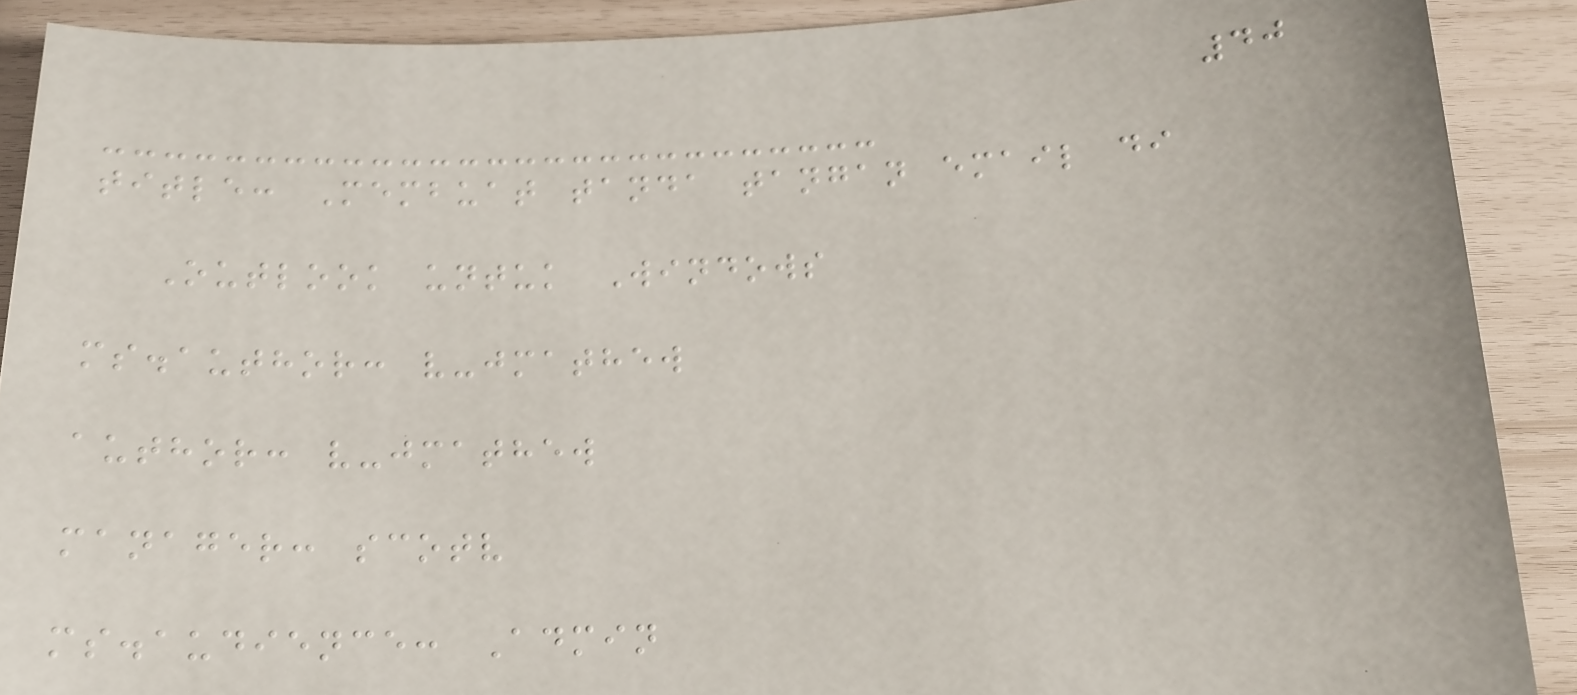40
title: Membuat tanda tangan email di
Outlook untuk Windows
ms.author: v-jmathew
author: v-jmathew
manager: scotv
ms.audience: Admin
